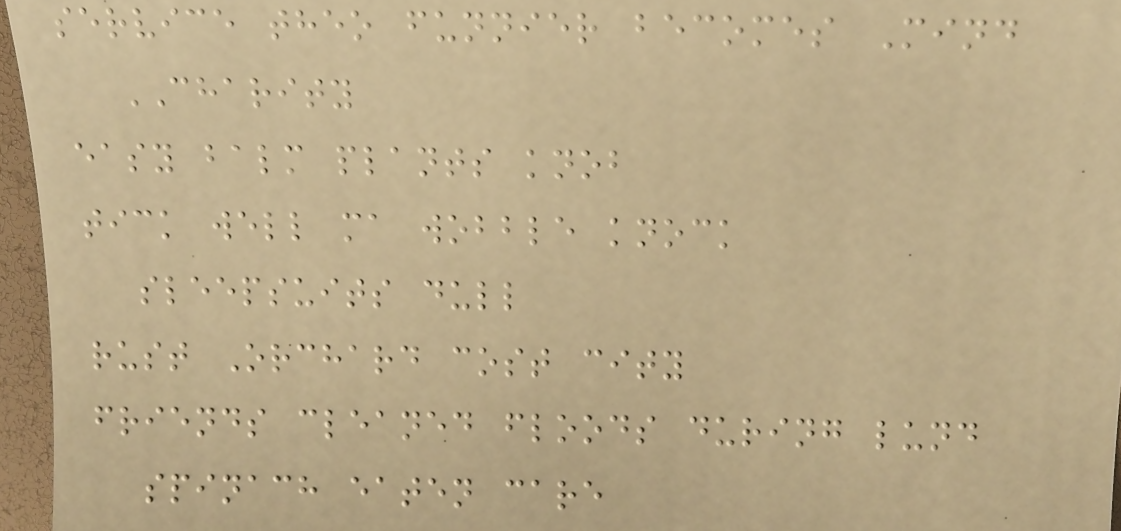service theo funnier becomes Mind
CHARITY
easy balm plants knob
tick well ma wobble knock
sleepsuits dull
rust Orchard cost city
friends cleaned floods during lund
spinach eaten care
